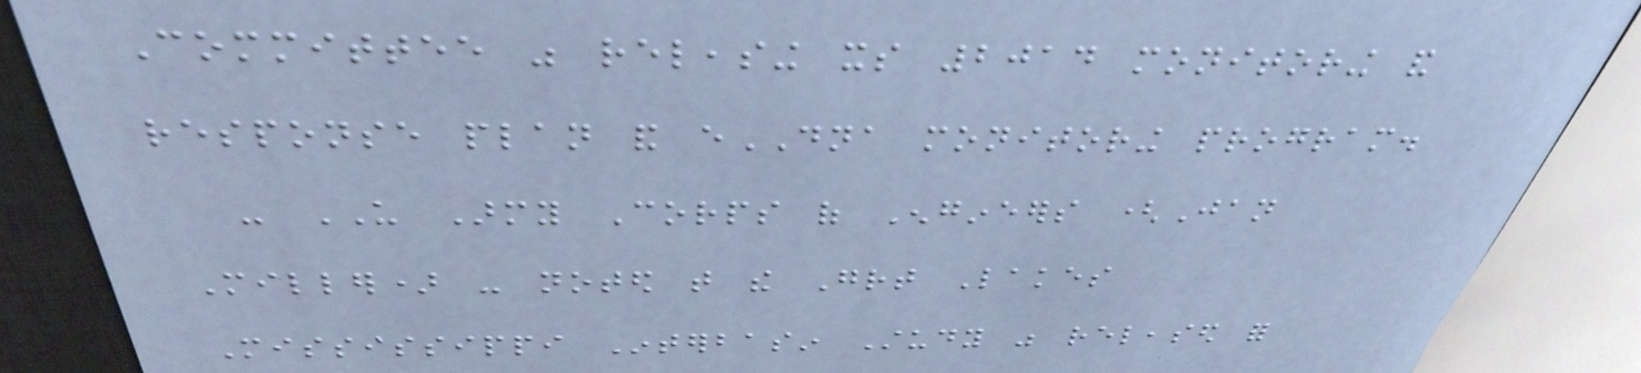Committee was releasing its 2014 monitoring and
response plan and eDNA monitoring program.
- US Army Corps of Engineers (Jan
Miller) - noted that the Great Lakes
Mississippi Interbasin Study was released for
